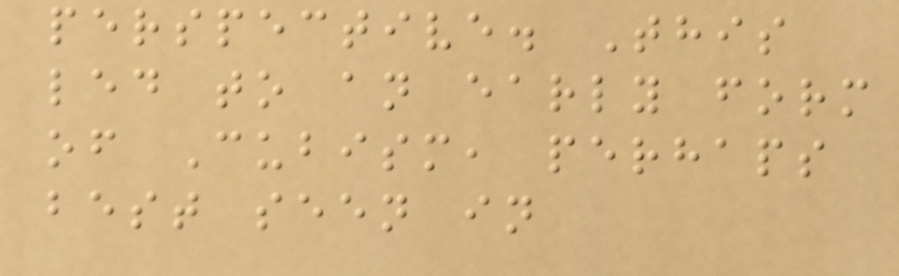perspective. This
led to an early form
of Cubism, perhaps
best seen in
